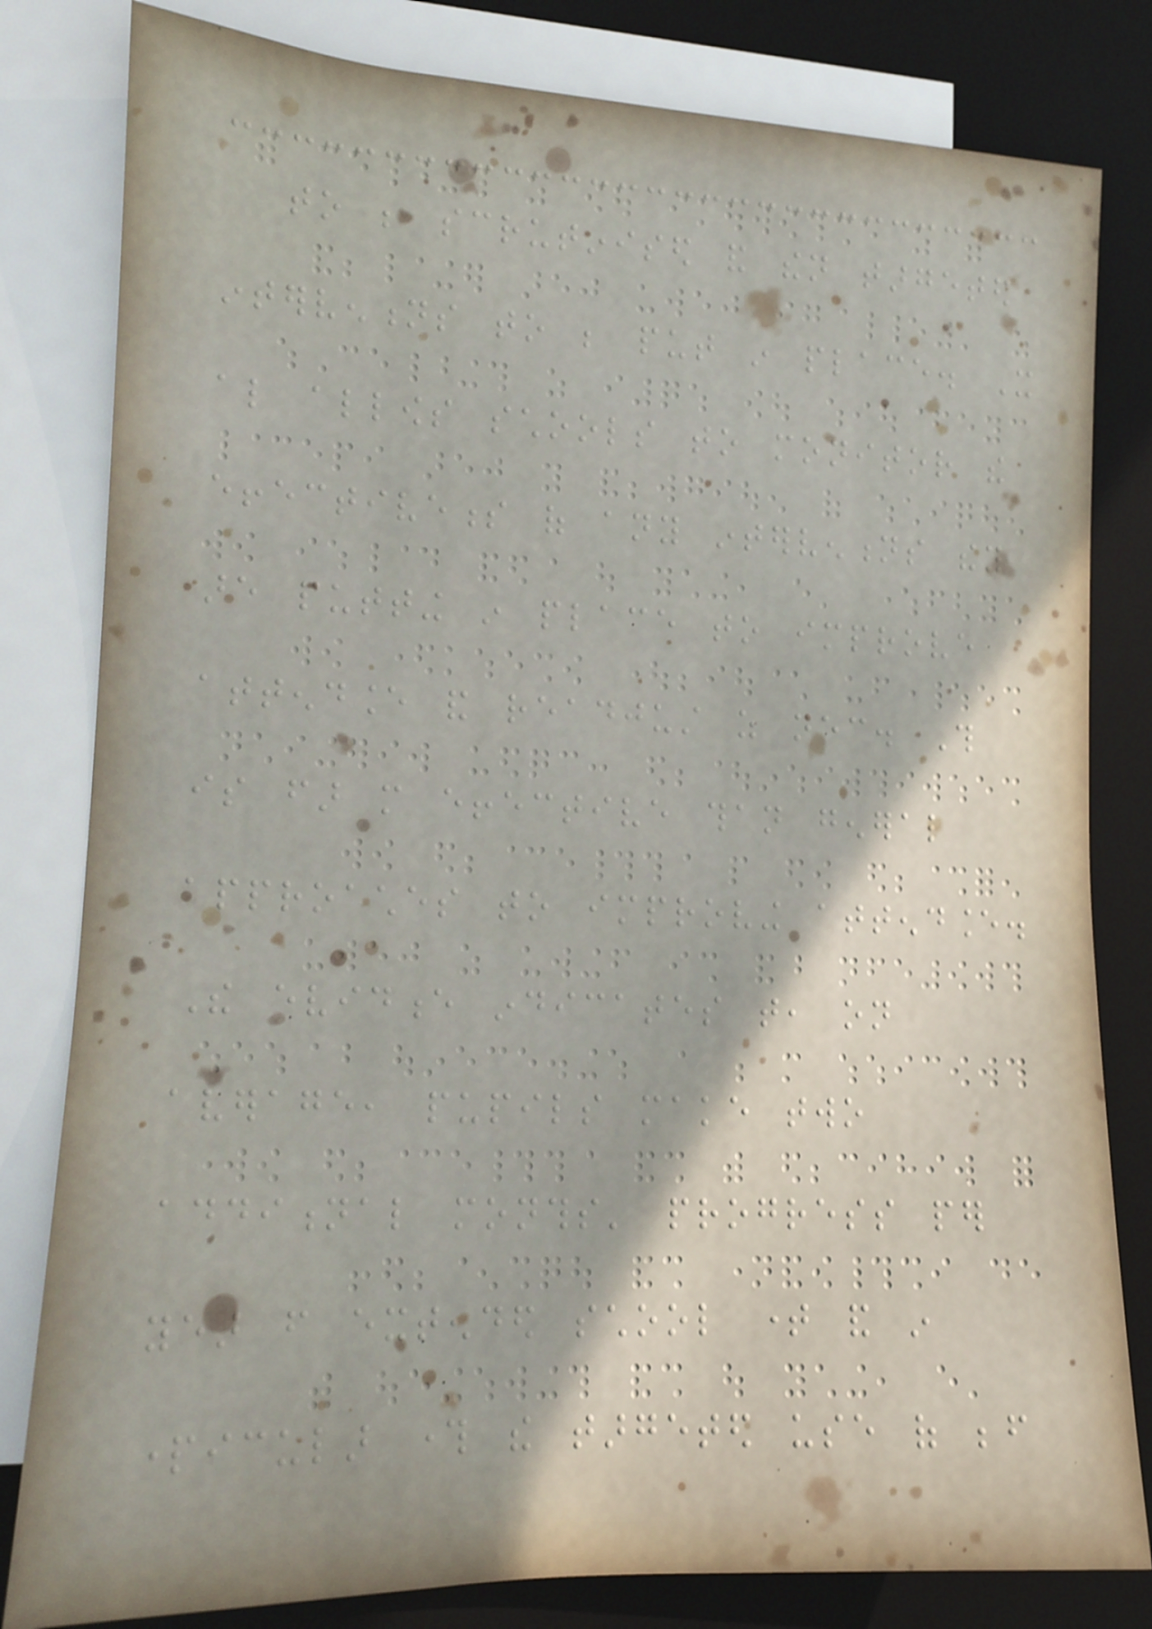to be scrutinised and then targeted
interventions to be put in place. It
also allows schools to monitor the
effectiveness of any interventions they
are putting in place to improve
attendance and readjust as necessary. This
is far more effective than general
approaches to improving attendance.
The evidence indicates that, on
average, pupils make two
additional months' progress per
year from extended school time and in
particular through the targeted use of before
